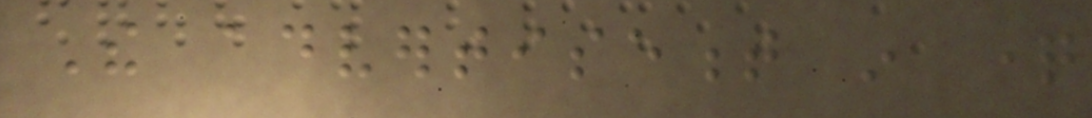The advertisement in question
